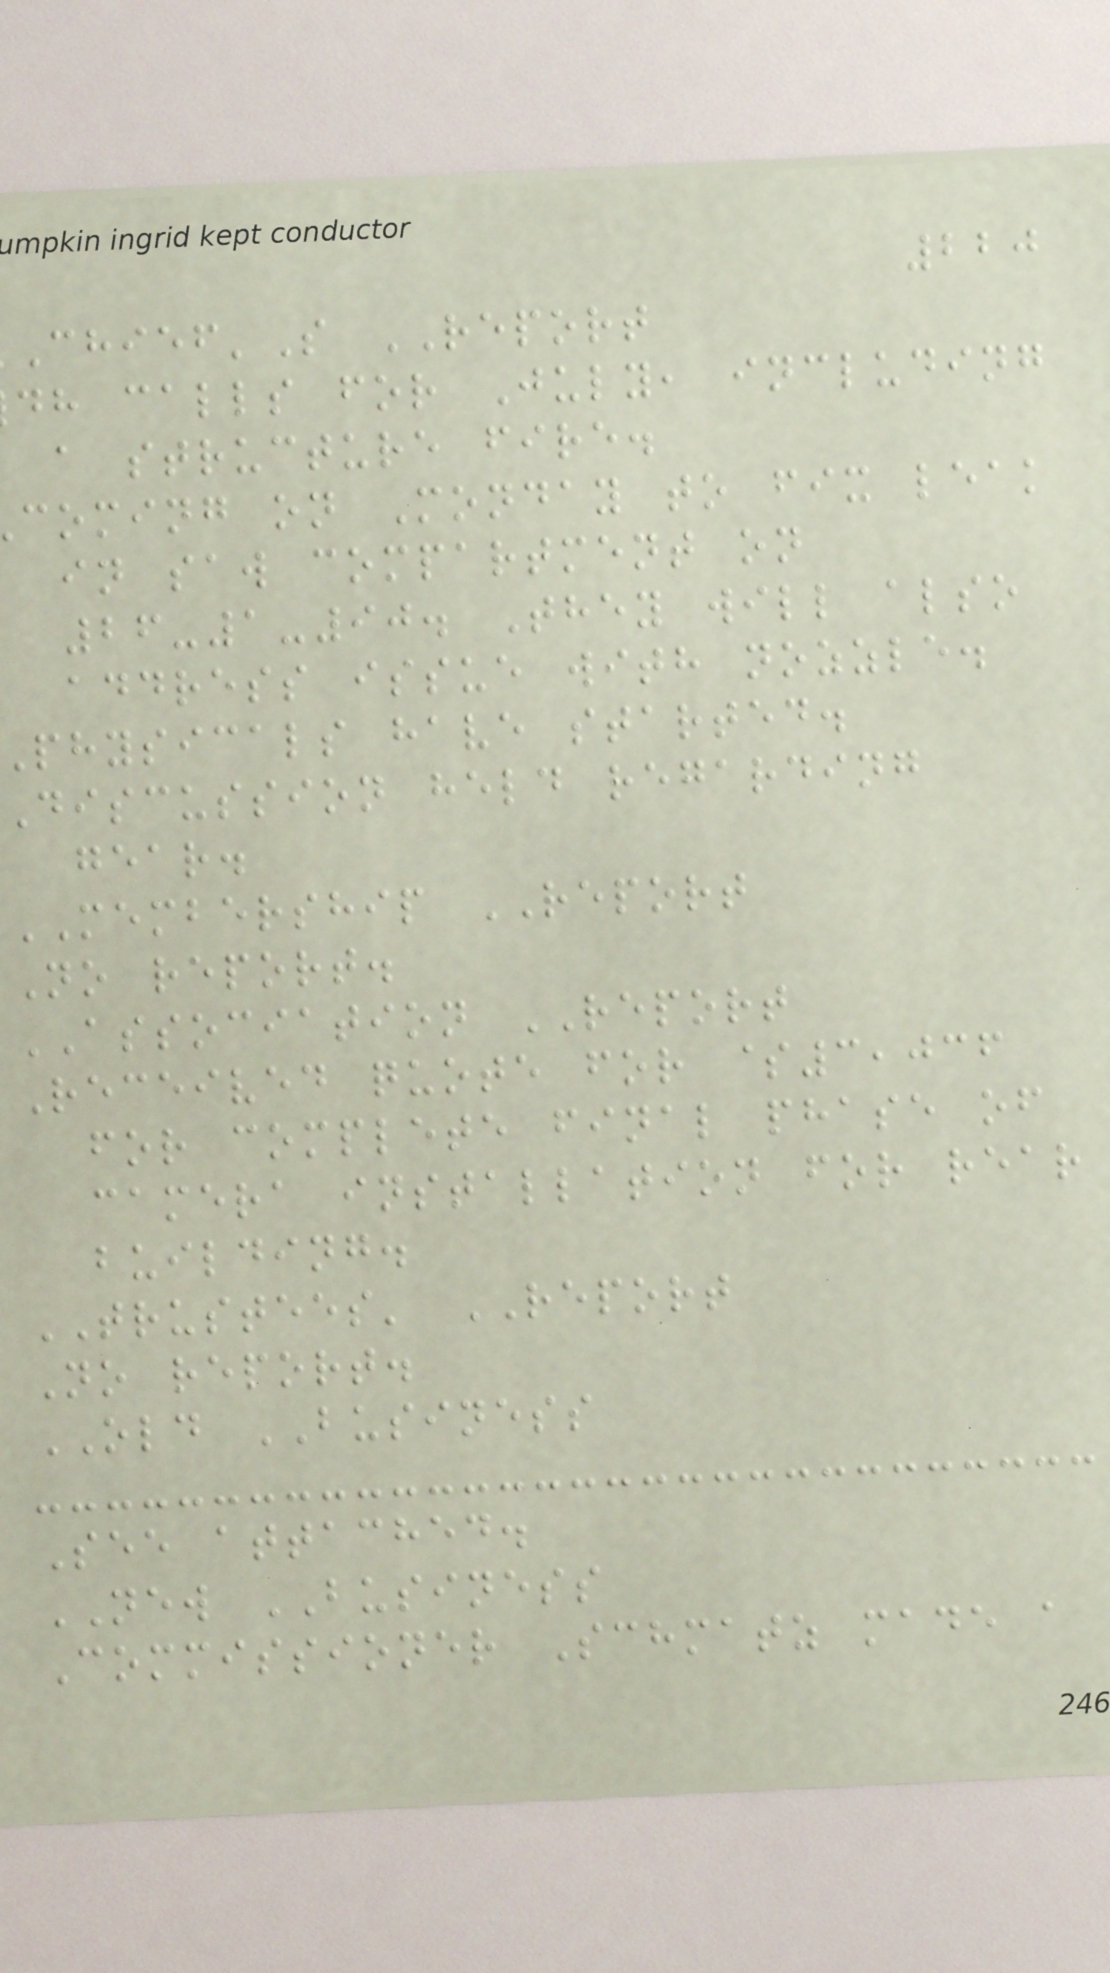220
'S REPORT
dh calls for July, including
a structure fire.
coming on Monday to fix leak
in saw compartment on
26-1-90. They will also
address issue with nozzle.
physicals have started.
Discussion held regarding
gear.
MEMBERSHIP REPORT
No report.
ASSOCIATION REPORT
Received quote for $3,036
for complete final phase of
camera installation for rear
building.
TRUSTEES' REPORT
No report.
OLD BUSINESS
See attached.
NEW BUSINESS
Commissioner Schmatz made a
